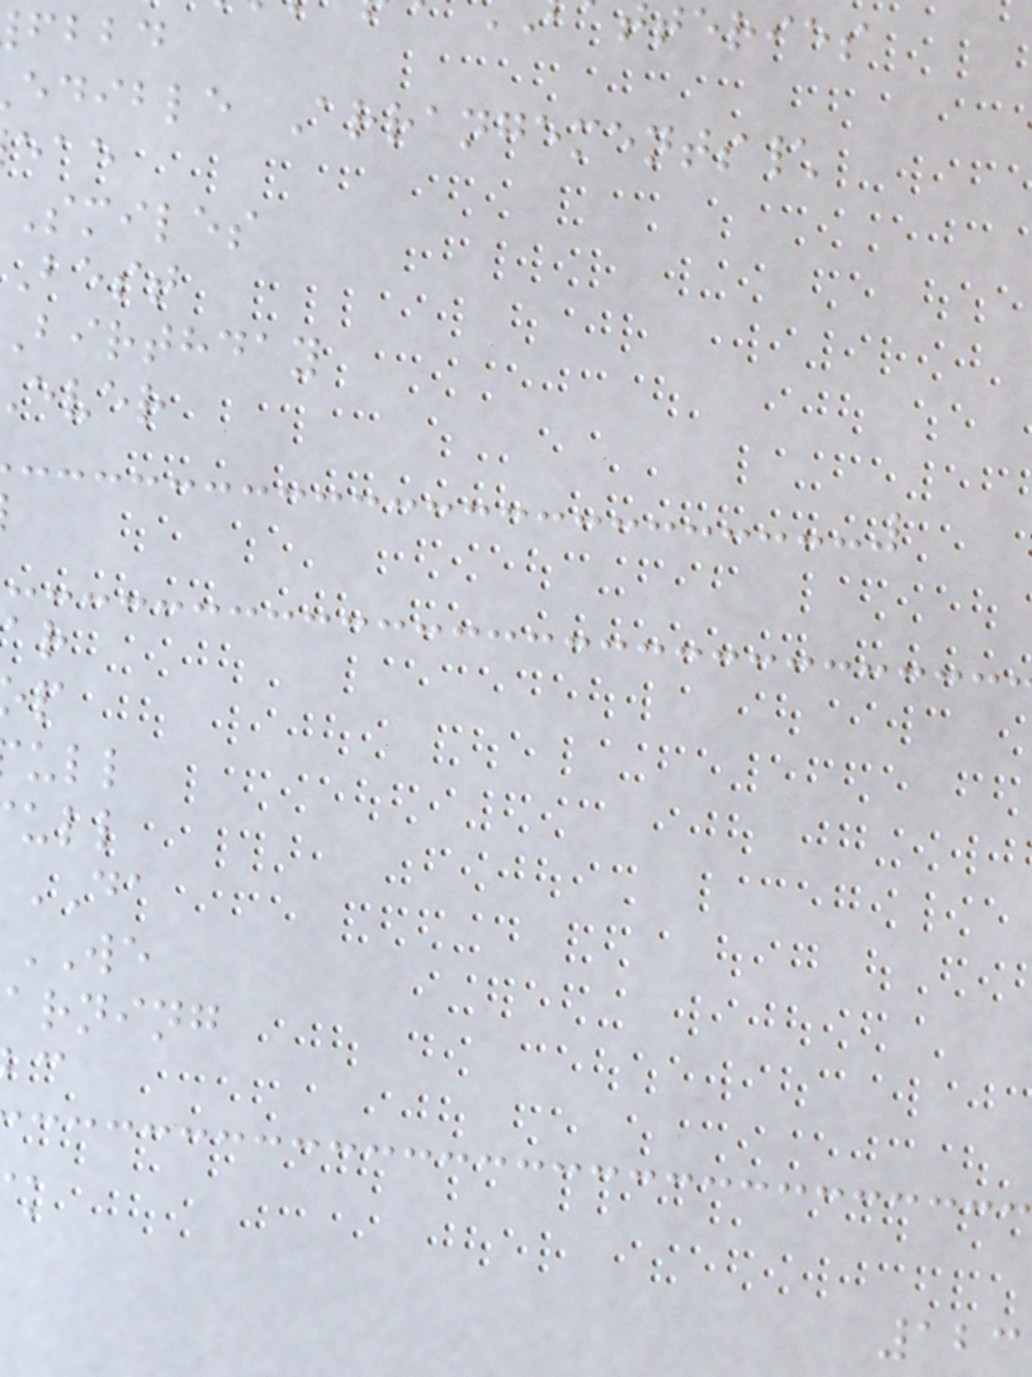teries
fbbd
edible Arrangements\
smiles
best
birthday
ever
DA
WE
arning
123
